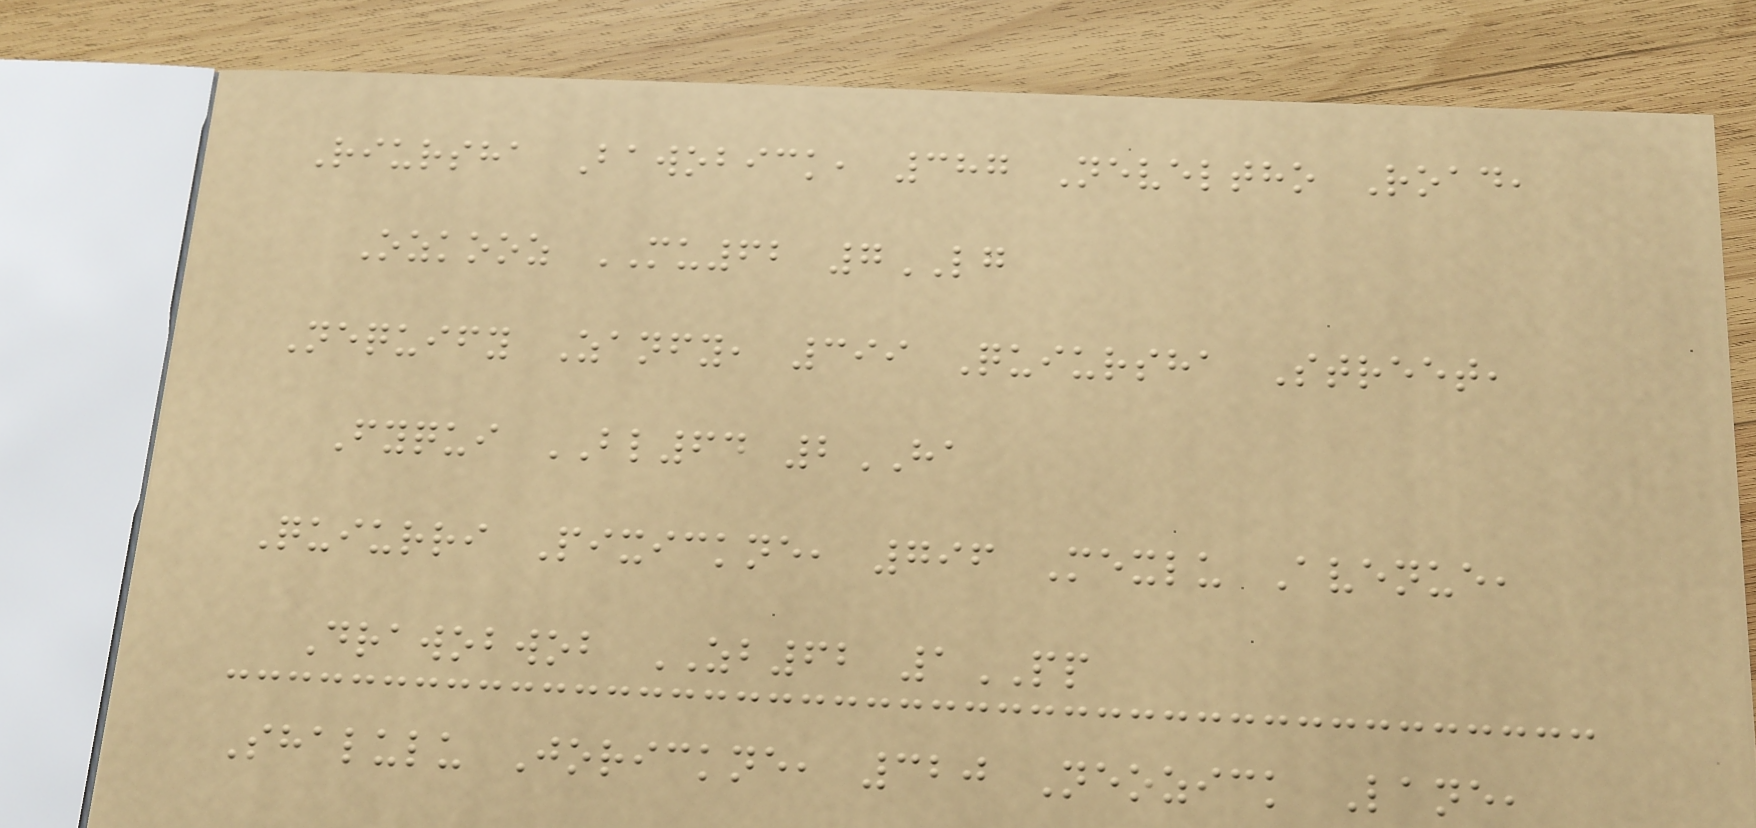Riursha Bawobick, 387 Neveltho Road,
Ozkooz MU62 7LG
Nequify Zanfy, 399 Quiursha Street,
Fyqui BL64 2HA
Quiurri Pixickne, 796 Mexlu Avenue,
Drawobwob ZB62 1PP
Shalulu Jorickne, 320 Neozick Lane,
